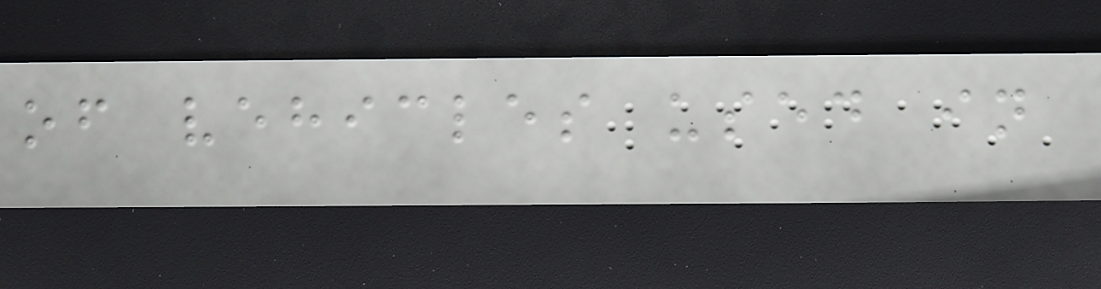of vehicles used in
